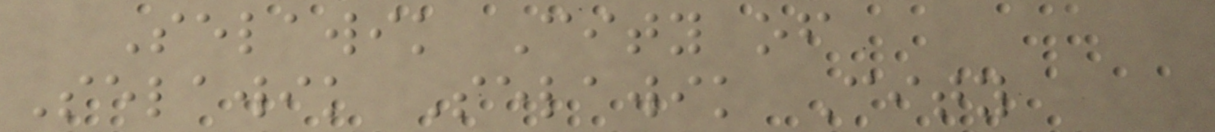Selawik City of
Selawik Selawik City
